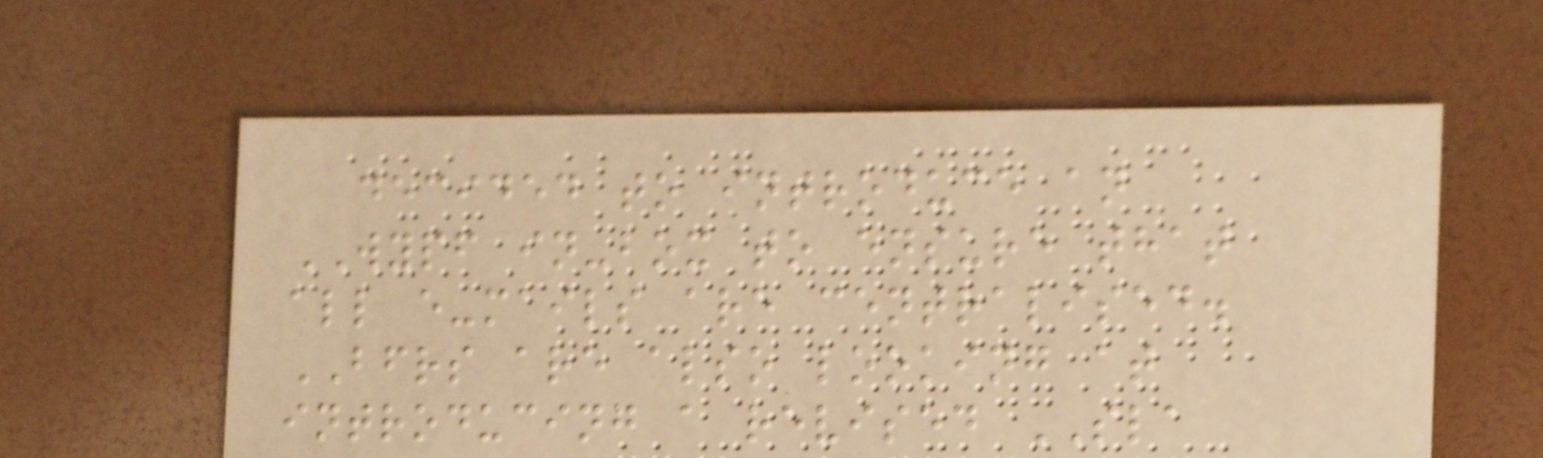decided to introduce an
WYPF in-box to ensure that
all e-mails are centralised.
BFRS are also looking at
introducing a revised SLA
